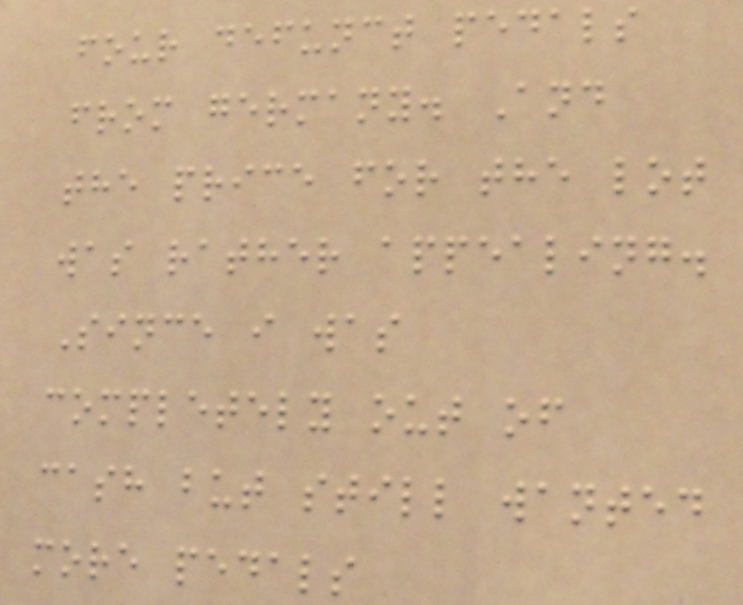four defunct pedals
from germany. And
the price for the lot
was rather appealing.
Since i was
completely out of
cash but still wanted
more pedals
